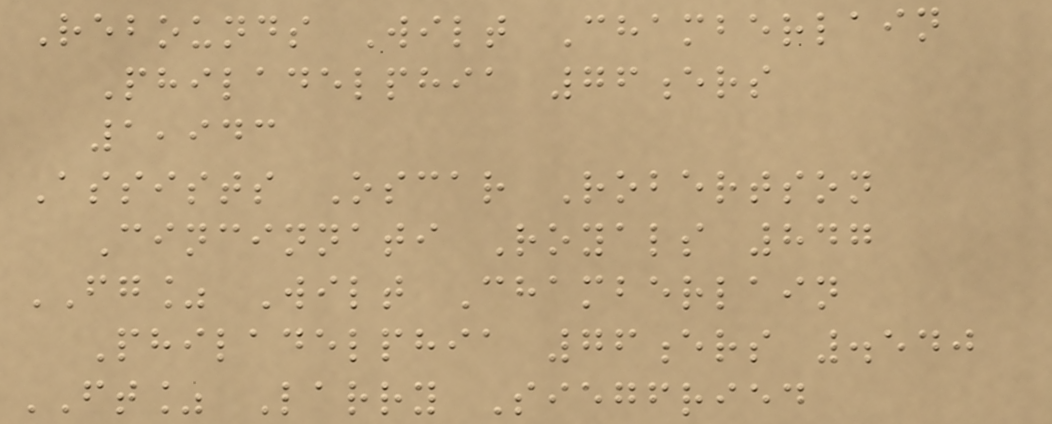Rebounds Wilt Chamberlain
Philadelphia 76ers
1,943
Assists Oscar Robertson
Cincinnati Royals 847
FG% Wilt Chamberlain
Philadelphia 76ers .540
FT% Larry Siegfried
